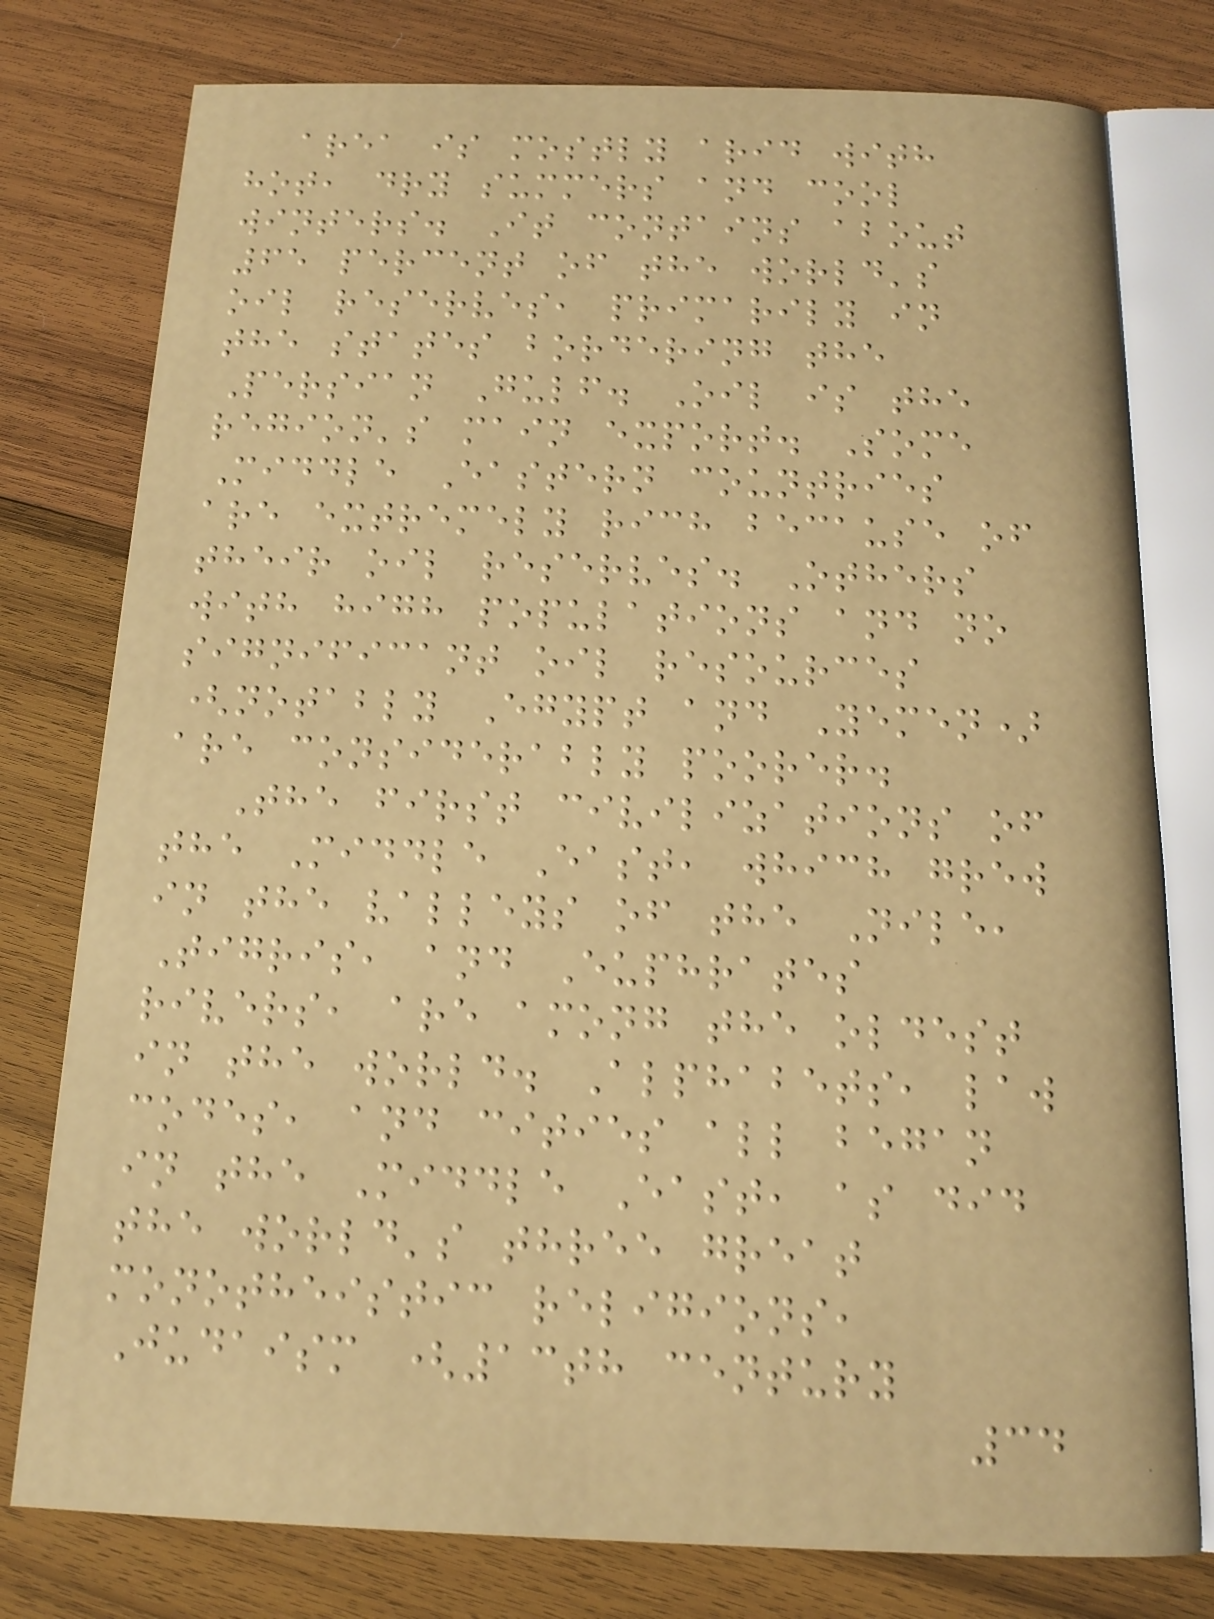area is mostly arid with
hot, dry summers and cool
winters. It contains about
65 percent of the world's
oil reserves, primarily in
the states bordering the
Persian Gulf. Oil is the
region's main export. Some
Middle Eastern countries
are extremely rich because of
their oil reserves. Others
with high populations and no
significant oil resources
(notably Egypt and Yemen)
are considerably poorer.
The first civilizations of
the Middle East, which grew
in the valleys of the Nile,
Tigris, and Euphrates
rivers, are among the oldest
in the world. Alphabets, law
codes, and cities all began
in the Middle East, as did
the world's three great
monotheistic religions,
Judaism (13th century
34
